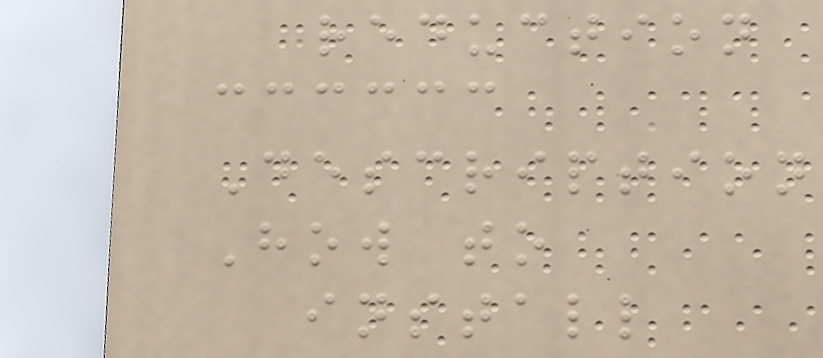reduction
Description
How to
install
